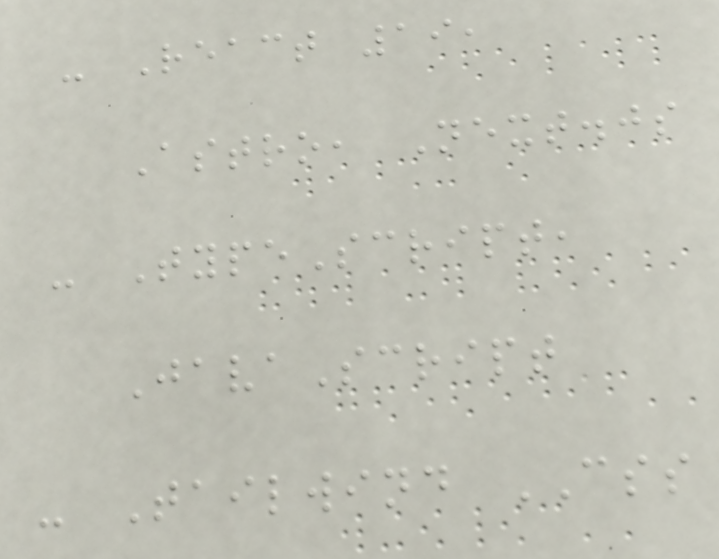- React 19,
Astro, Next.js
- TypeScript,
JavaScript
- Tailwind CSS
